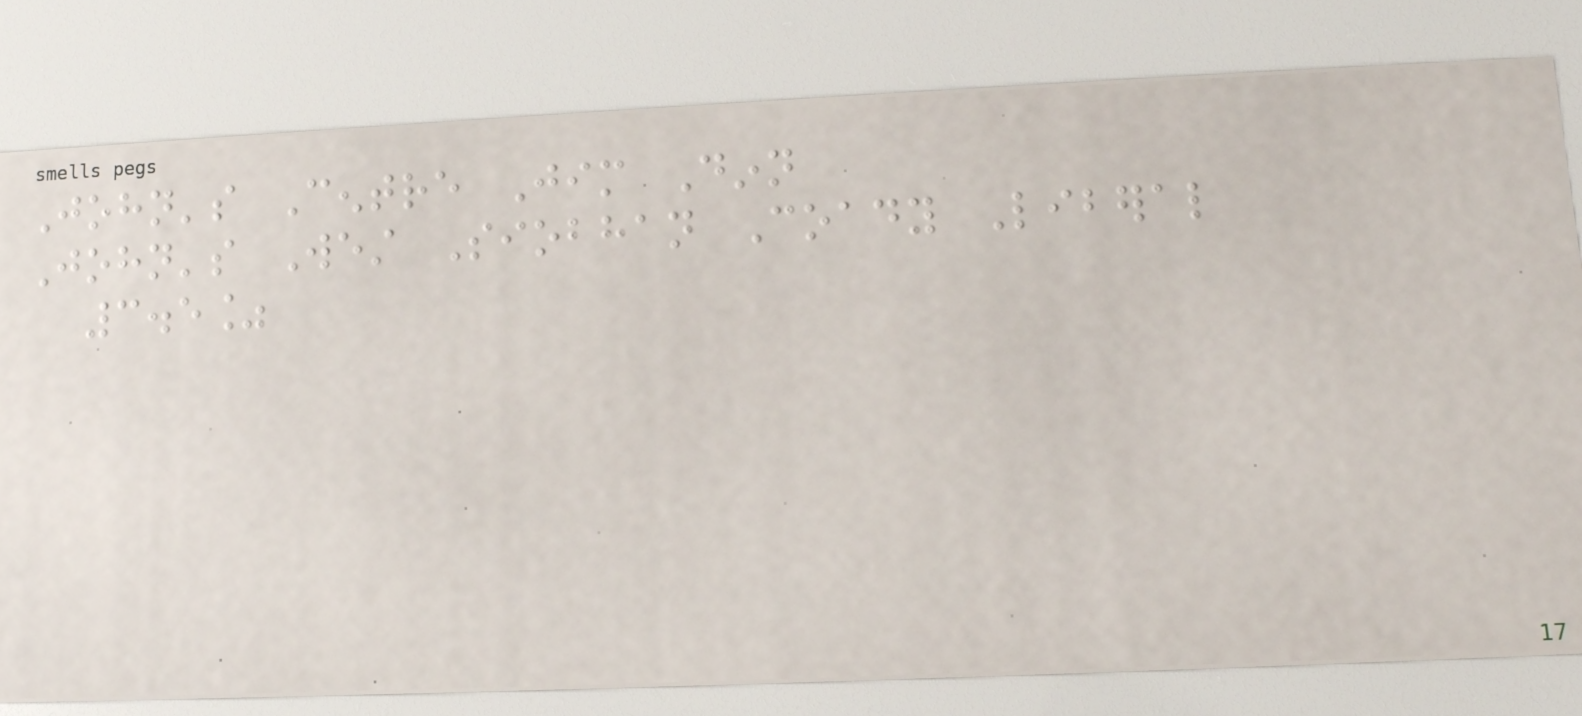John's Centre Jim Dinn
John's West Siobhan Coady Liberal
3.5%
